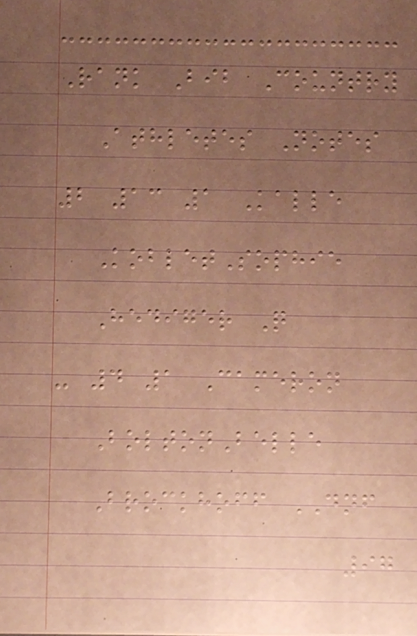Rank Bib Country
Athletes Notes
2 13 1 Kalle
KobletSophie
Hediger Q
- 4 1 Cameron
BoltonBelle
Brockhoff DNF
97
